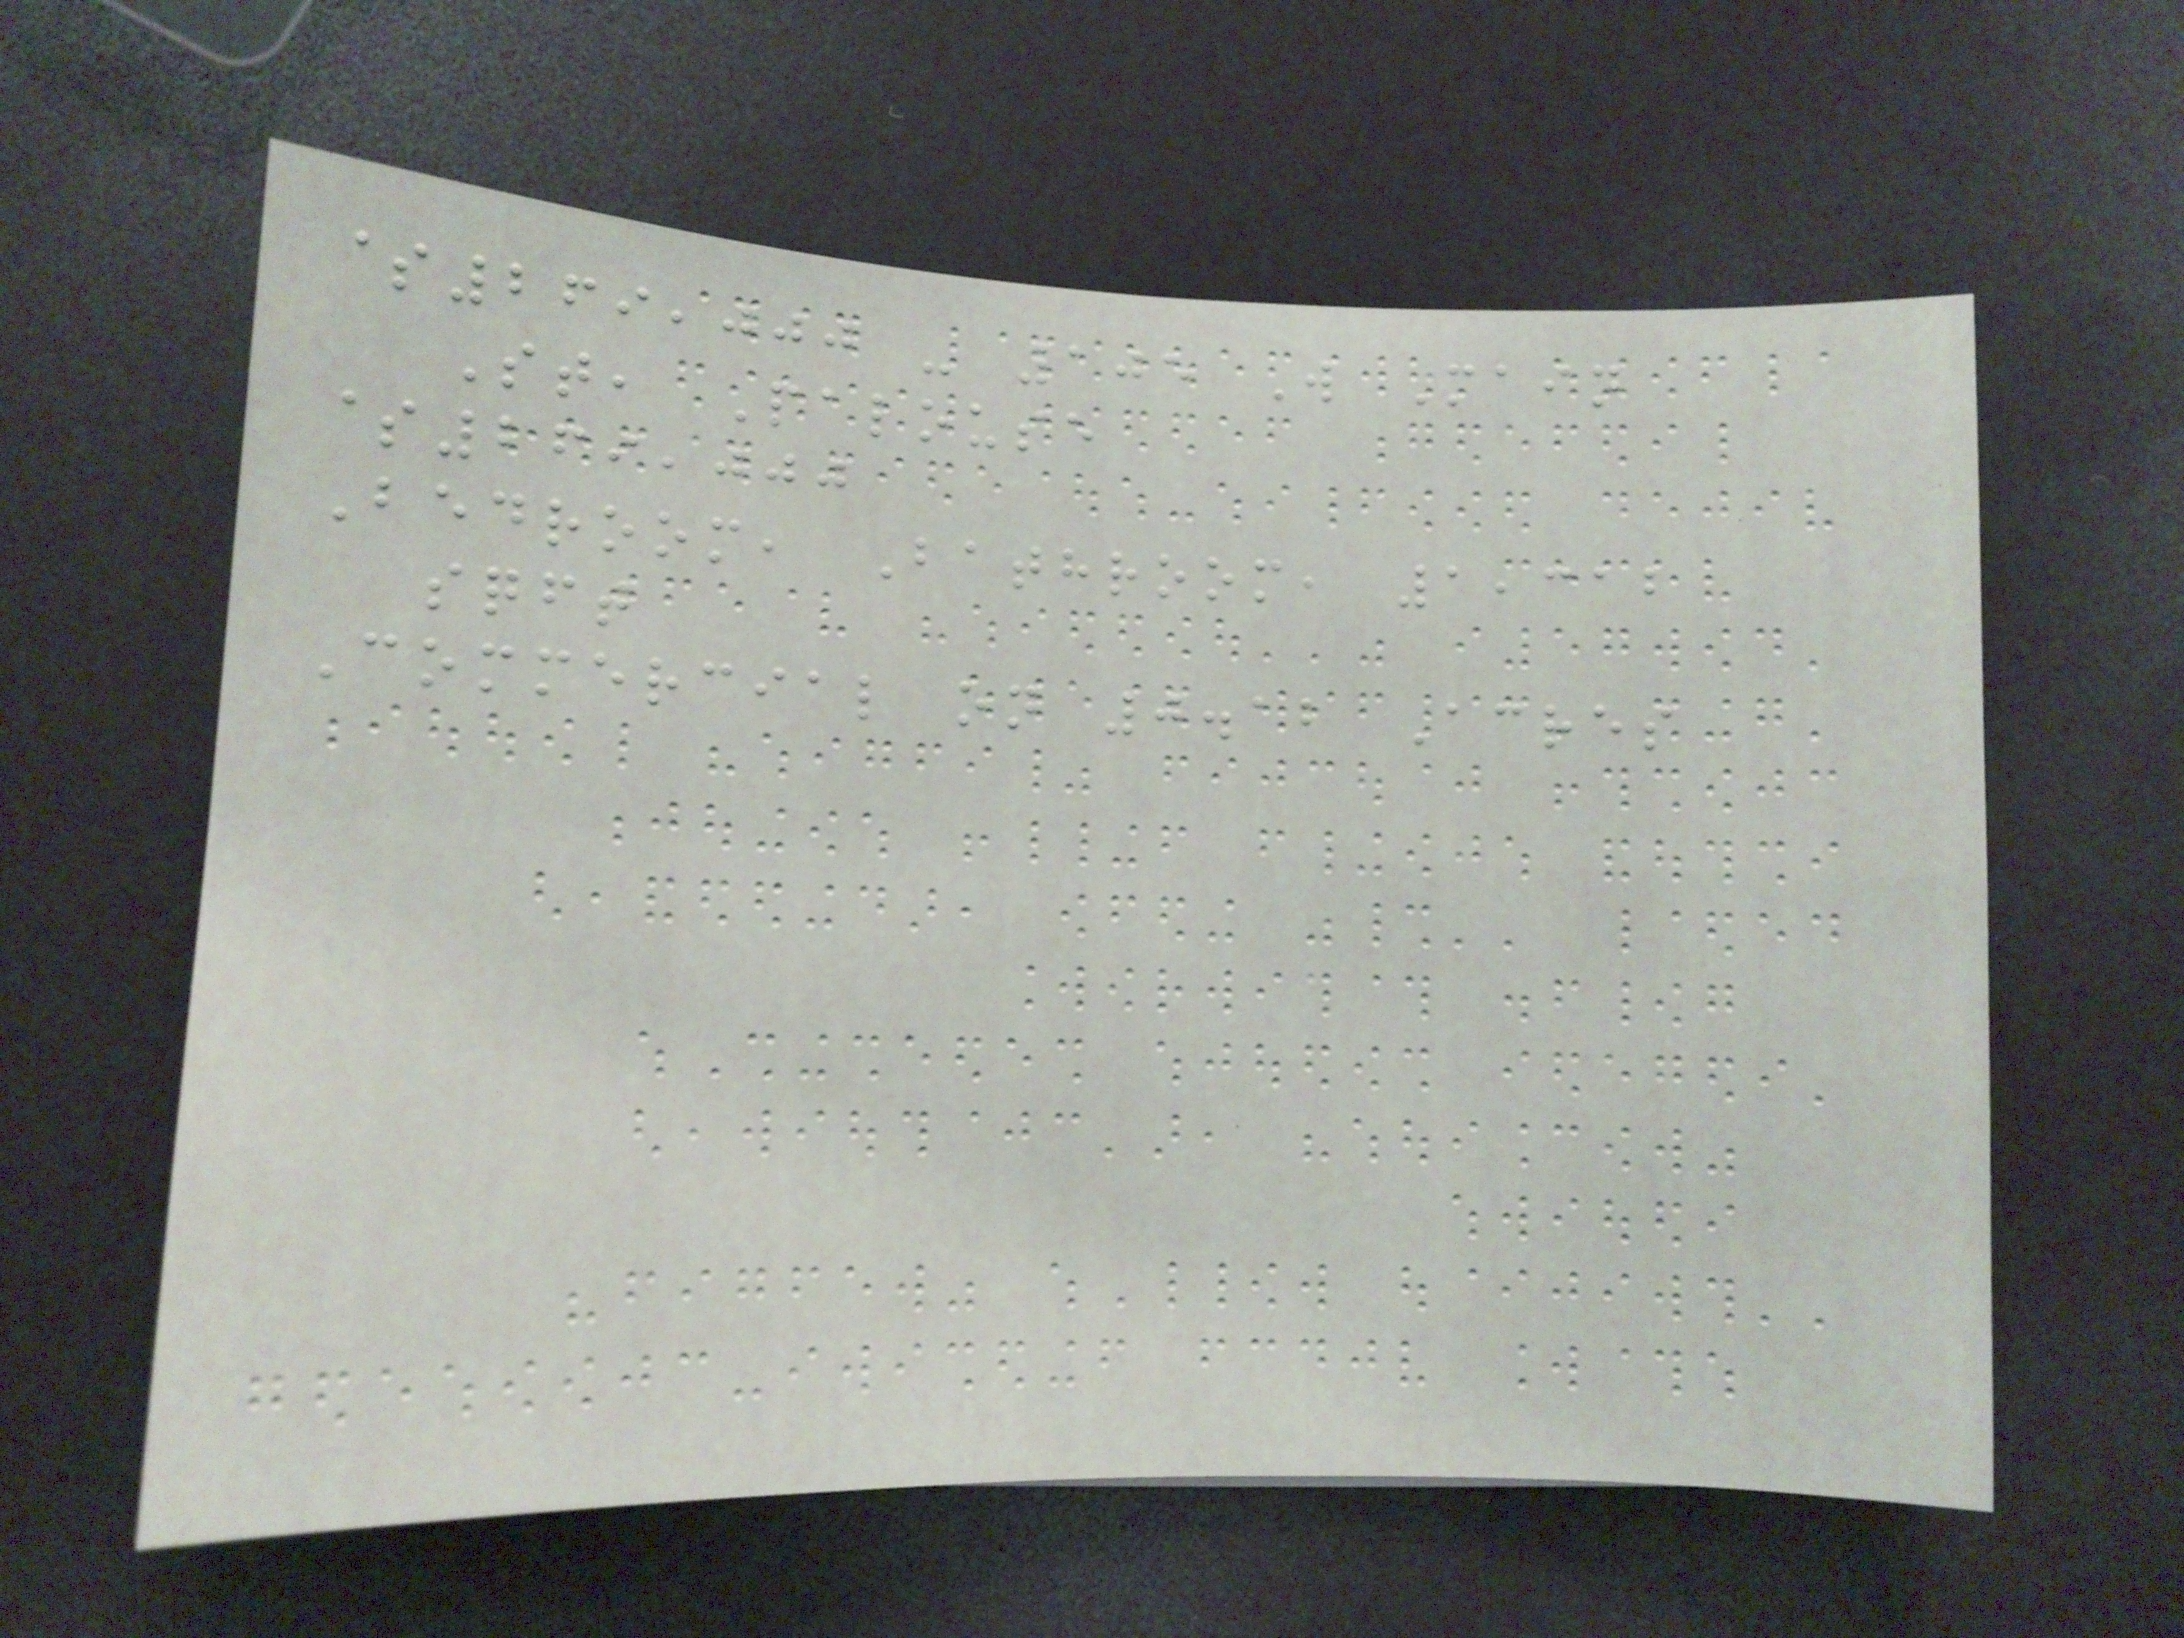$269,000 - 105 W Main
St, Palouse
$269,000
Bedroom, Bathroom, 1,312
sqft
Commercial on 0.12 Acres
